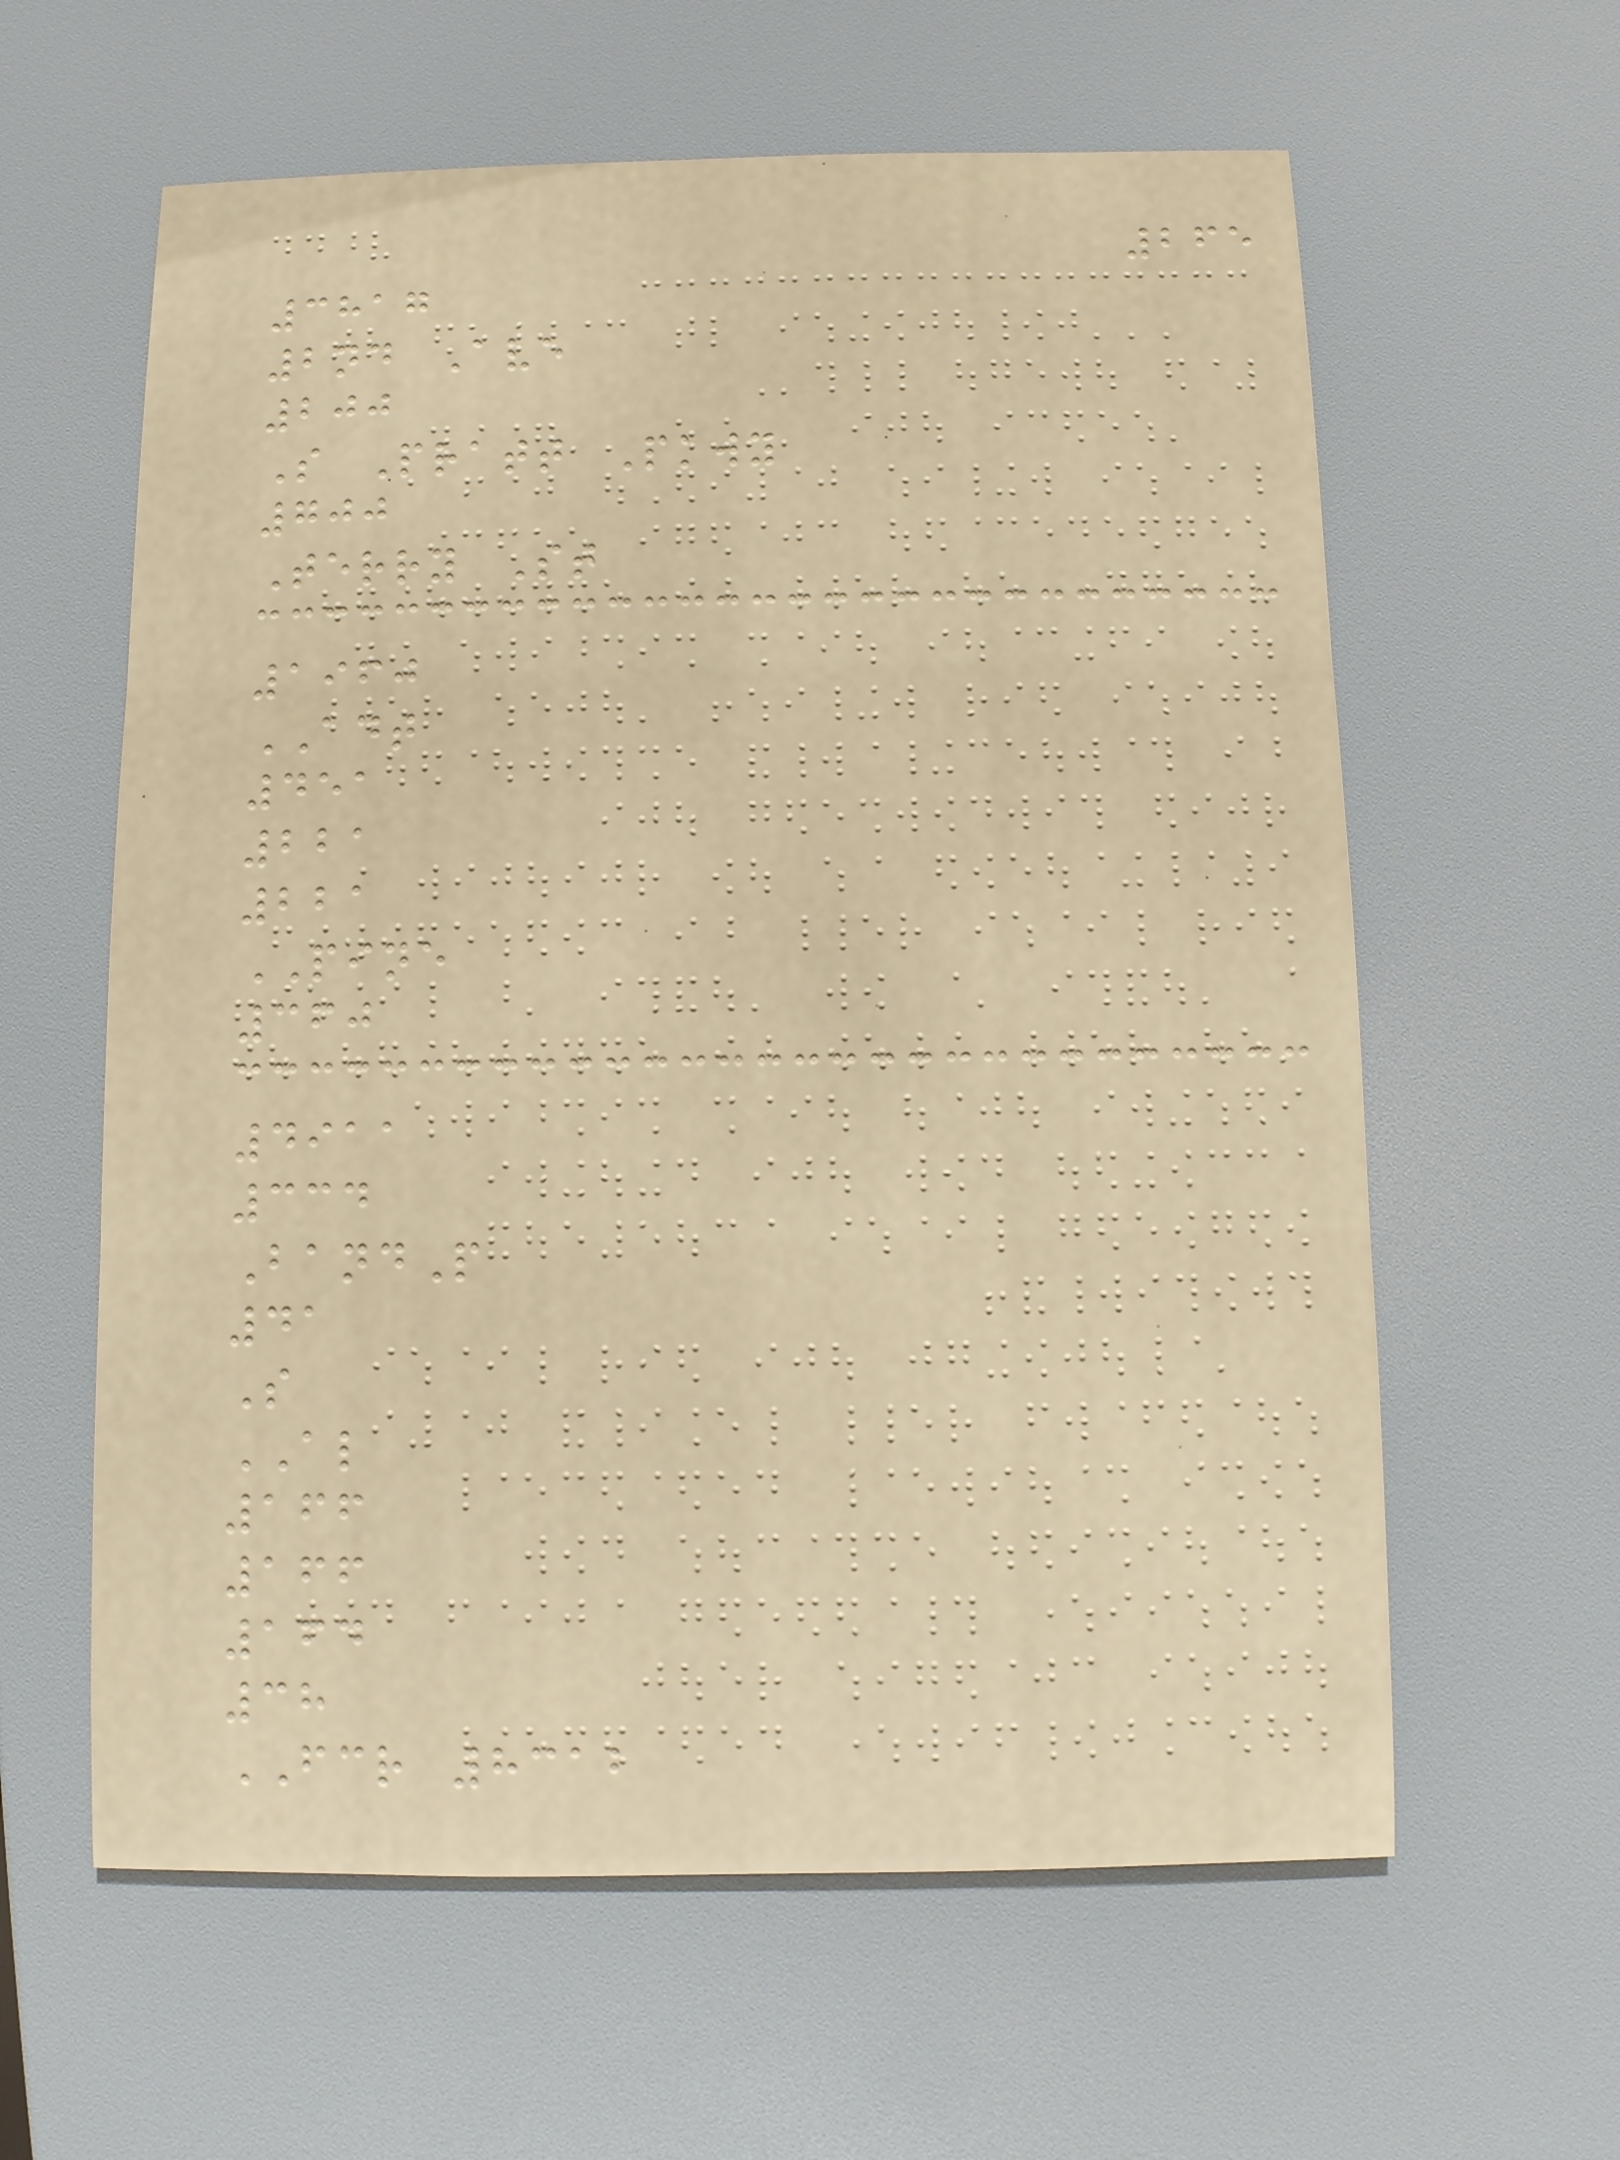265
3817
2nd Ave
200
S Pratt Pkwy
700
Terry St
1960
ADT
451
221
221
PINE
360
4911
334
BandP
41
S
AL
166
166
164
38
FCR 8312
